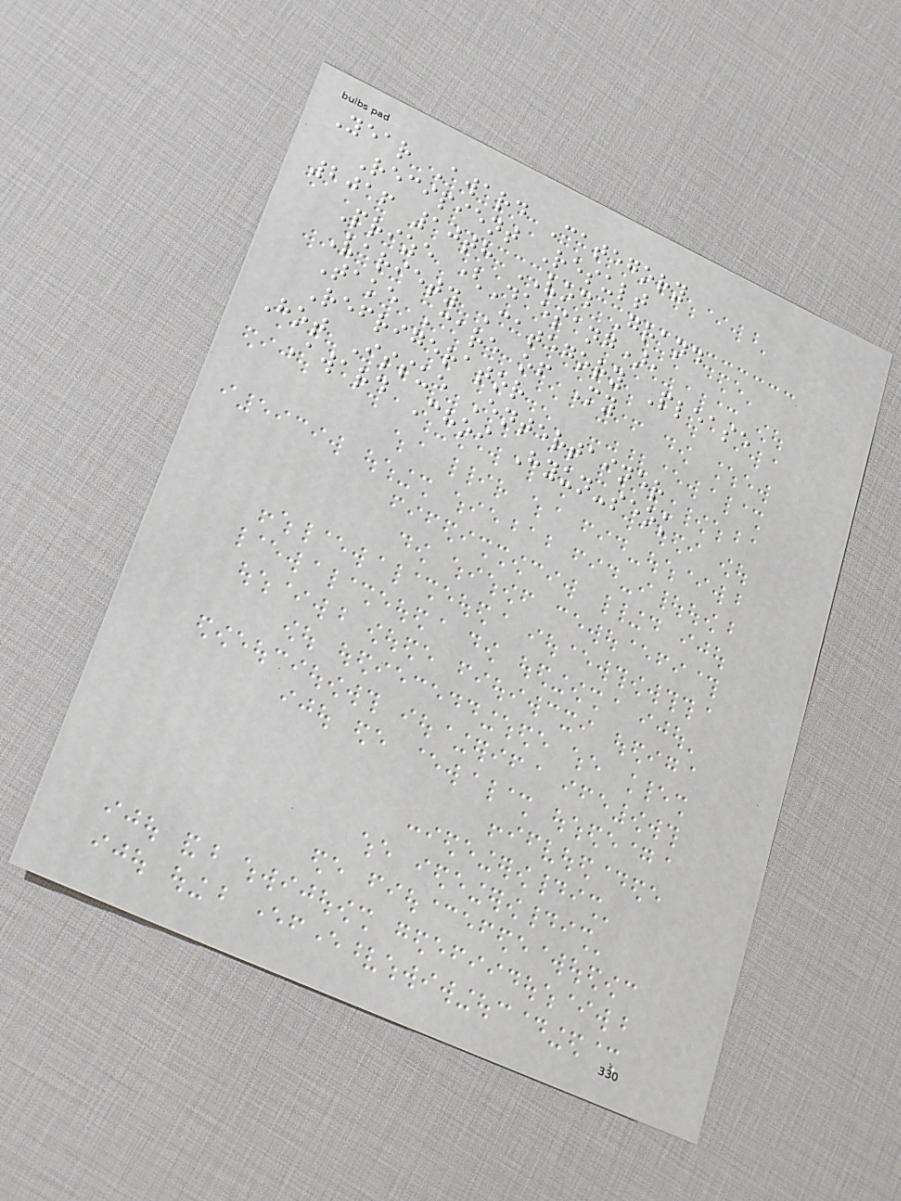Year Award Category
Recipient Result
2016 10th VOD Grand
Prize (Daesang),
Variety Category Please
Take Care of My
Refrigerator
Hot Issue Entertainer
Award Choi Hyun-seok
